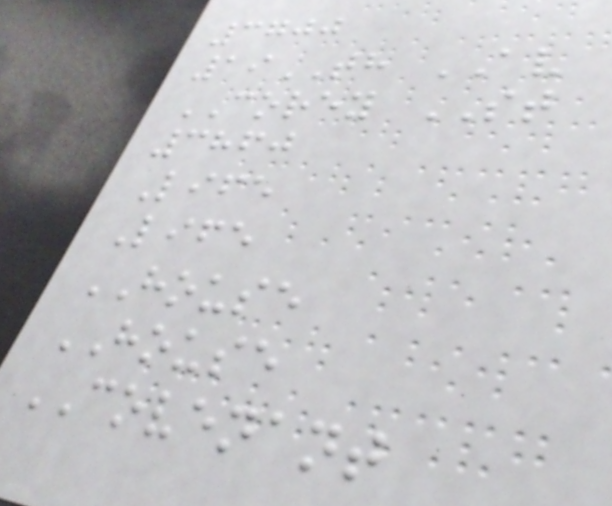3700
19TH AV
COREY ST
3860
Life
Life
HOUSE
HOUSE
COVENANT
